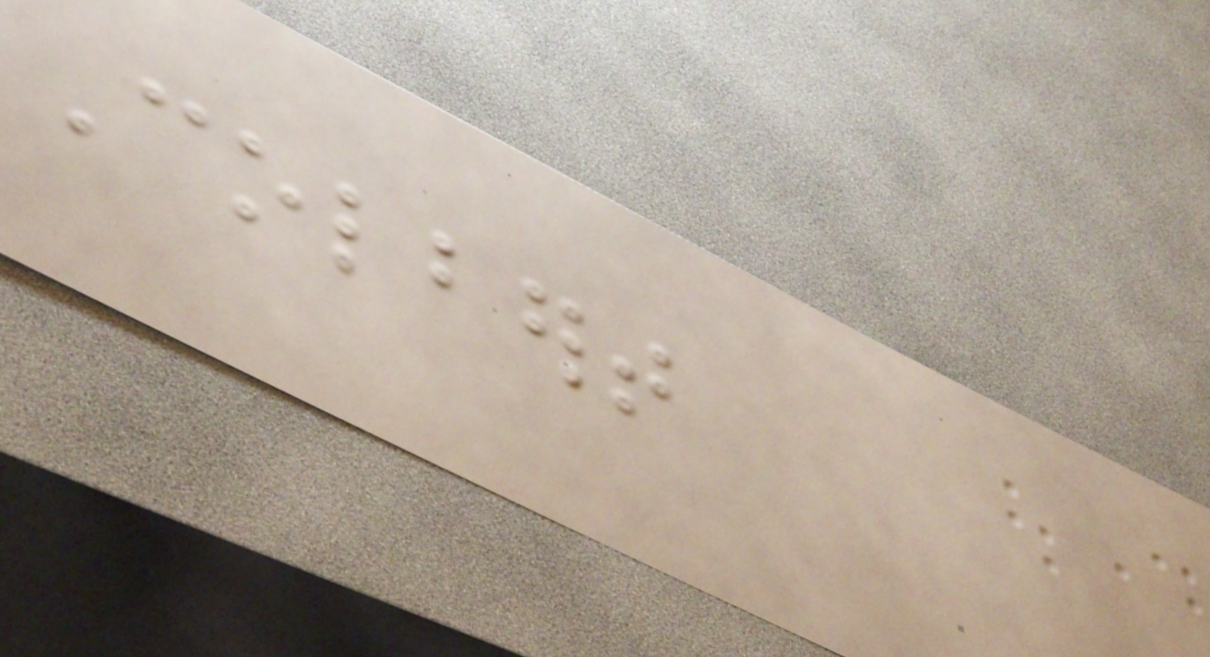Colbert
